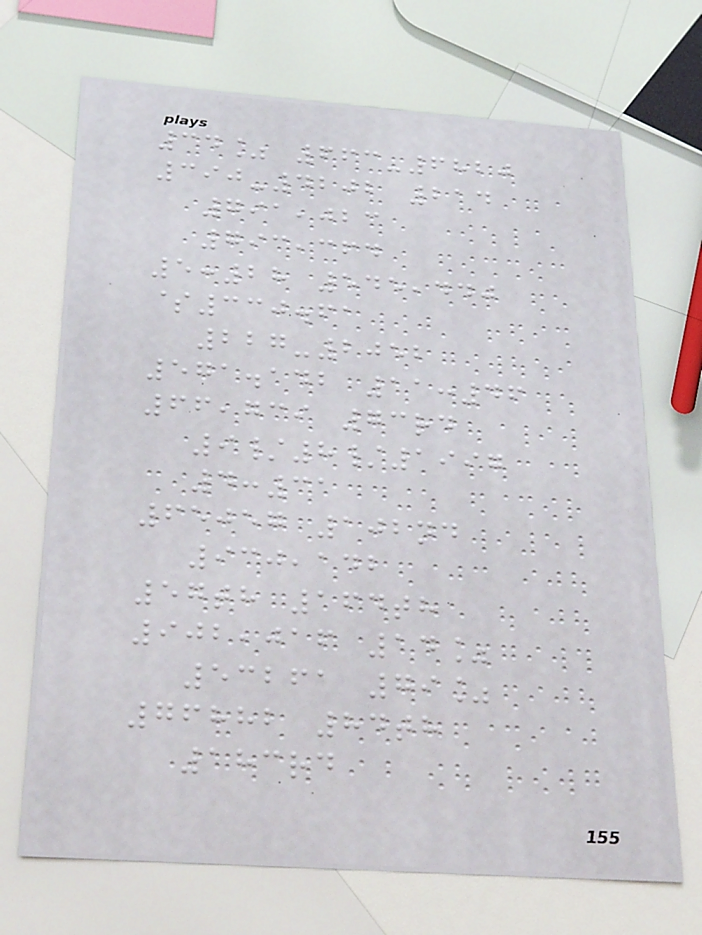34% 663-6820
390-4202 214
791,023
793,364
5:28 545,440
$330.61
227-2052
571.142 11:46
66,739 73rd
9/8/1997
4:31
65057 102nd
930,142
57th 164th
902,016 14%
53261 79%
76882 84th
183rd
